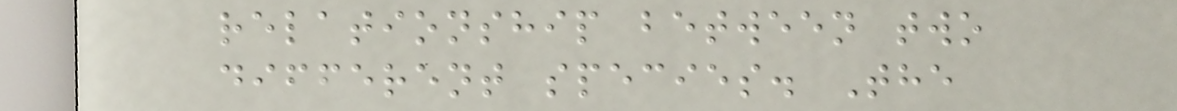relationship between two
different species. The
